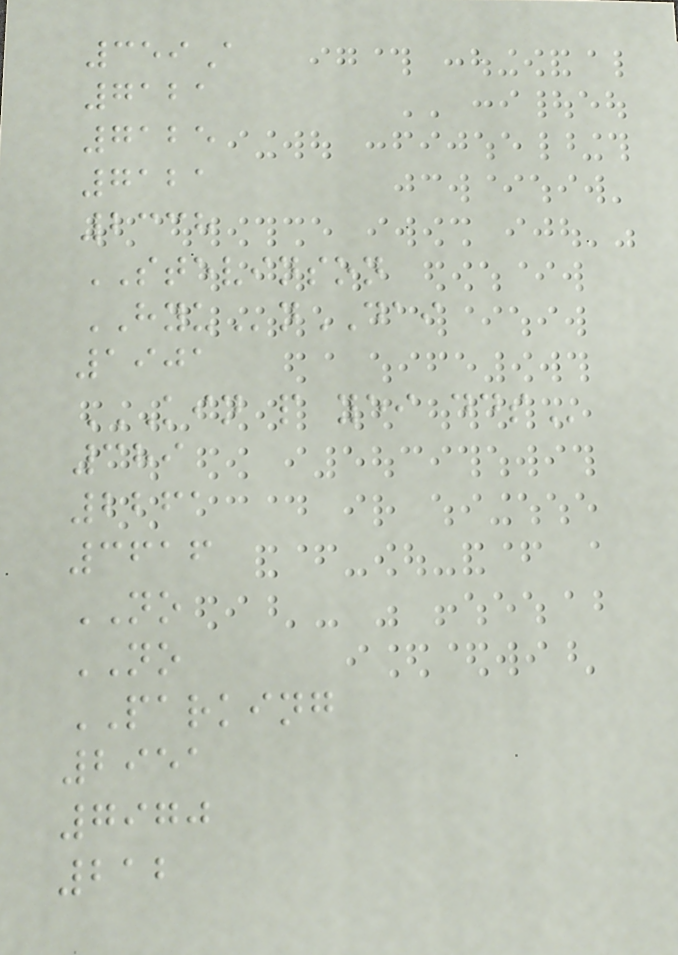359A
7121
7125
7121
2338
STEVINSON
HYUnDAI
1901
KIN P YEI DDS
389
2261
3616
NO
NO
PARKING
2951
7970
212
